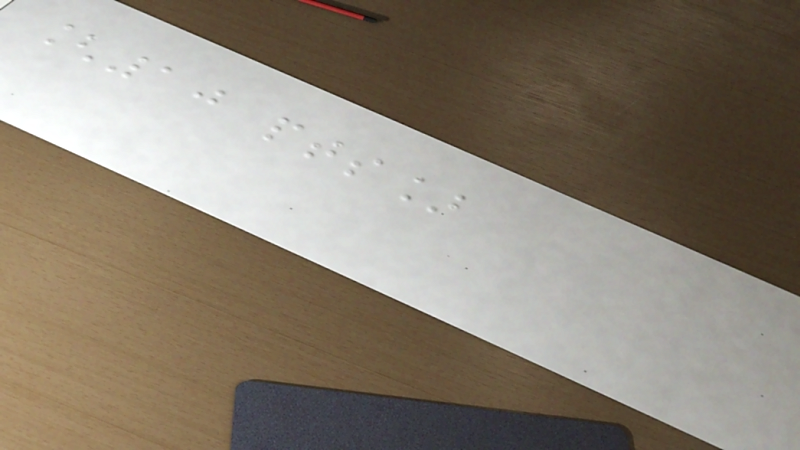[10 pts]
